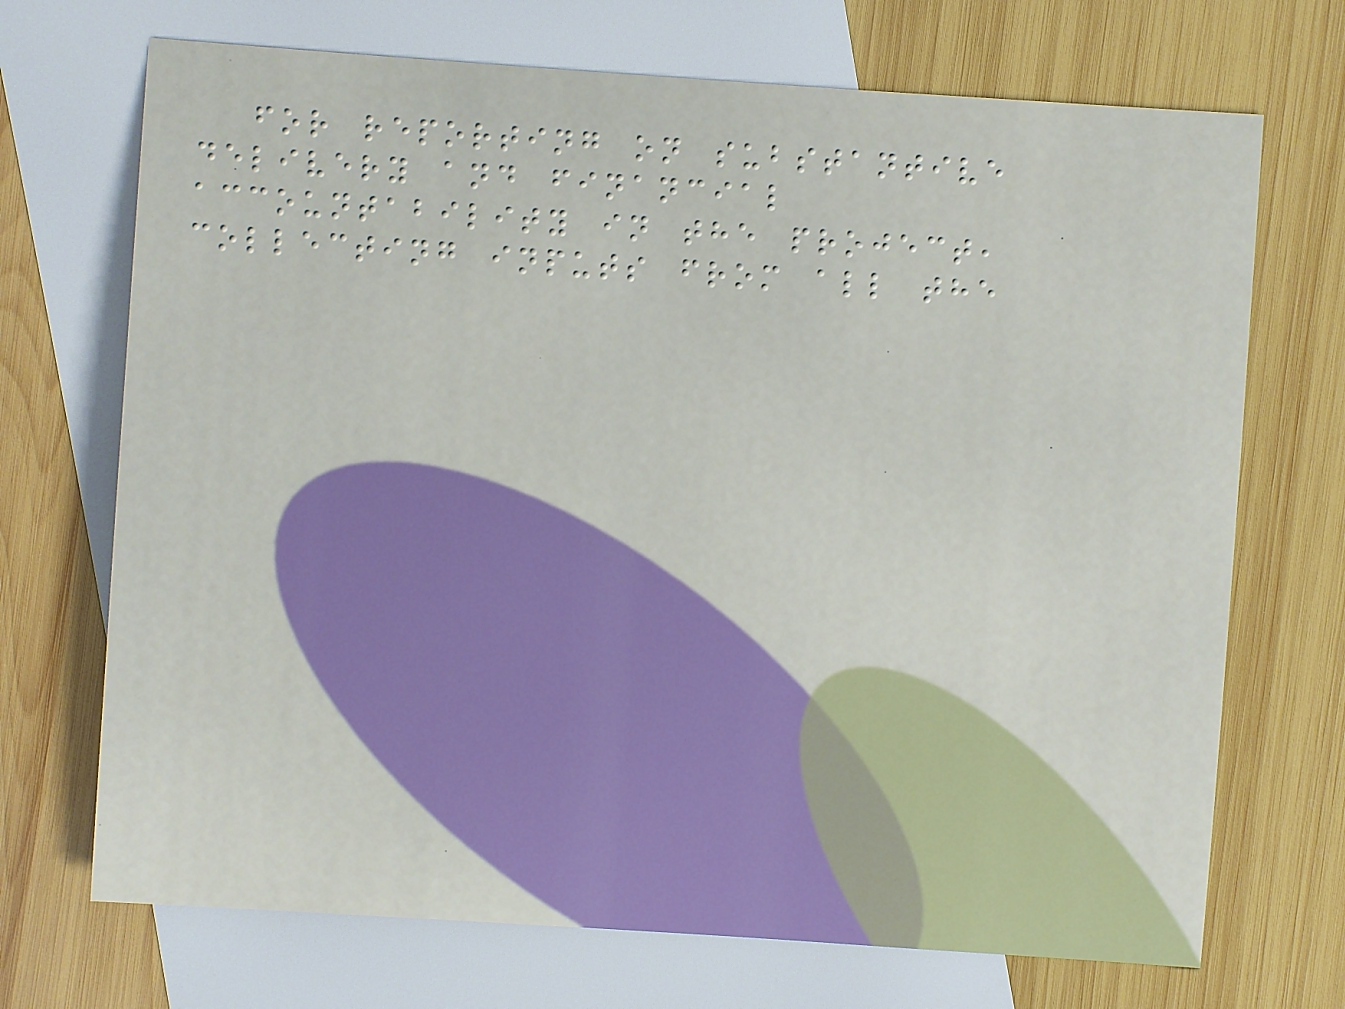for reporting on substantive
delivery and financial
accountability in the project,
collecting inputs from all the
